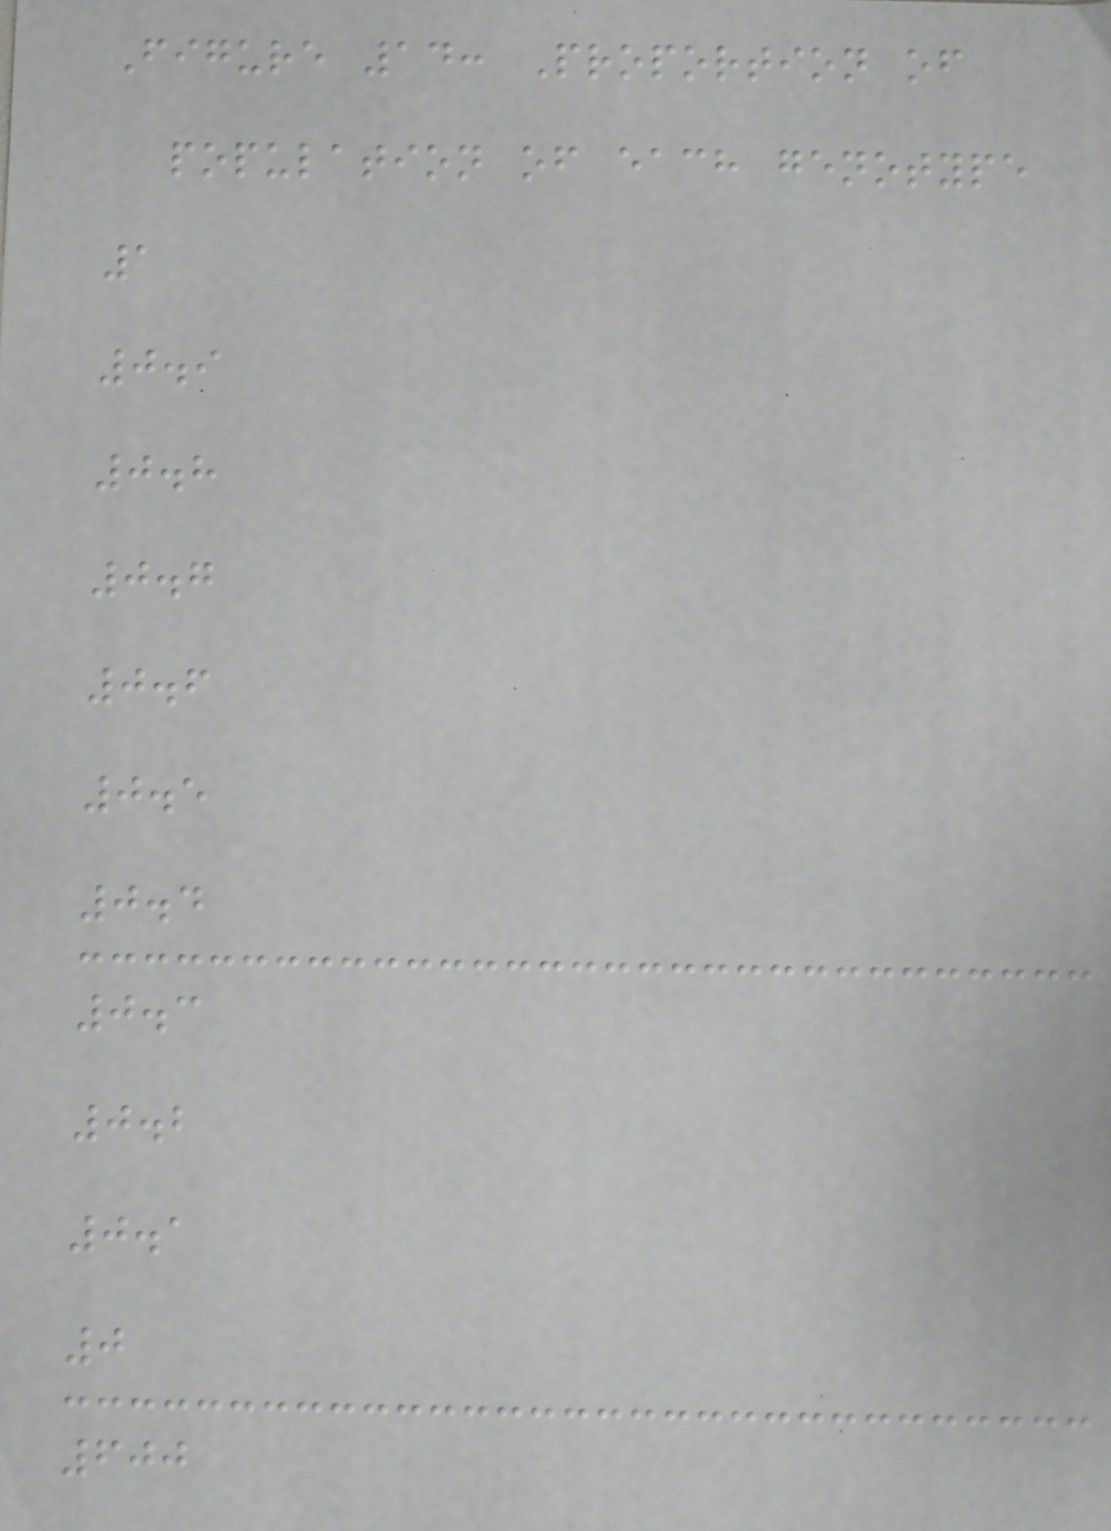Figure 14: Proportion of
population of each genotype
1
0.9
0.8
0.7
0.6
0.5
0.4
0.3
0.2
0.1
0
600
